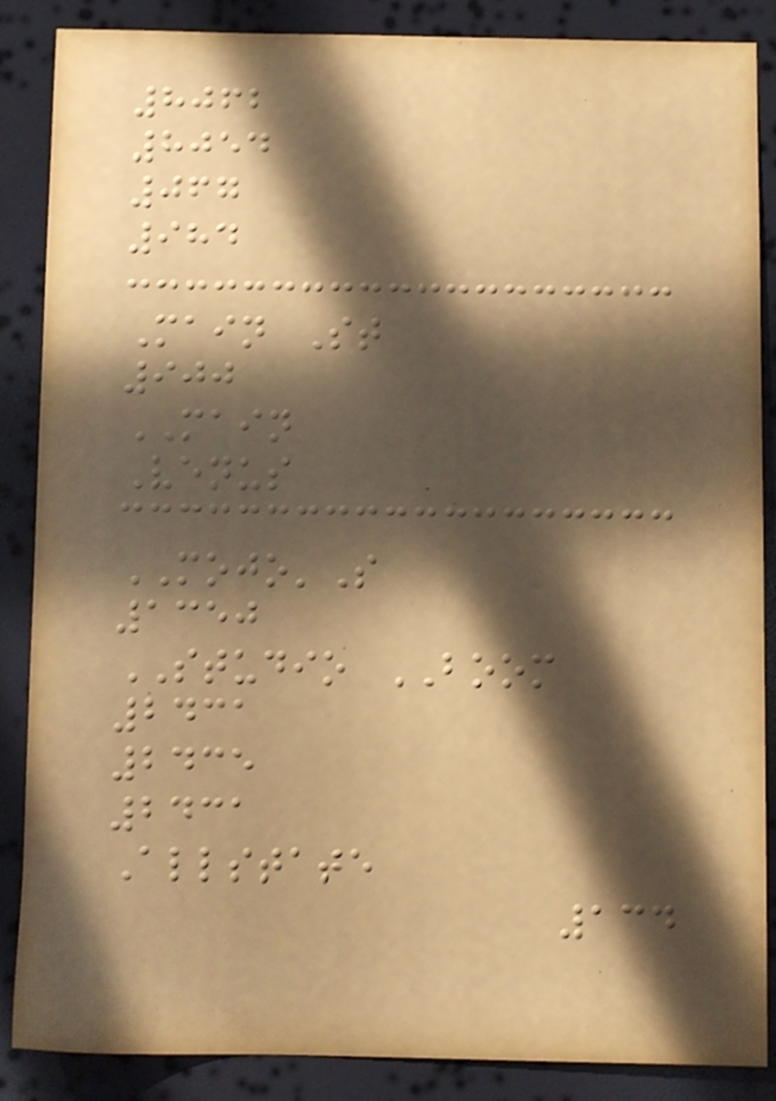8062
8054
067
984
Main St
900
MAIN
Venus
MOJO'S
1350
STUDIO BOOM
2431
2435
2431
Allstate
134
